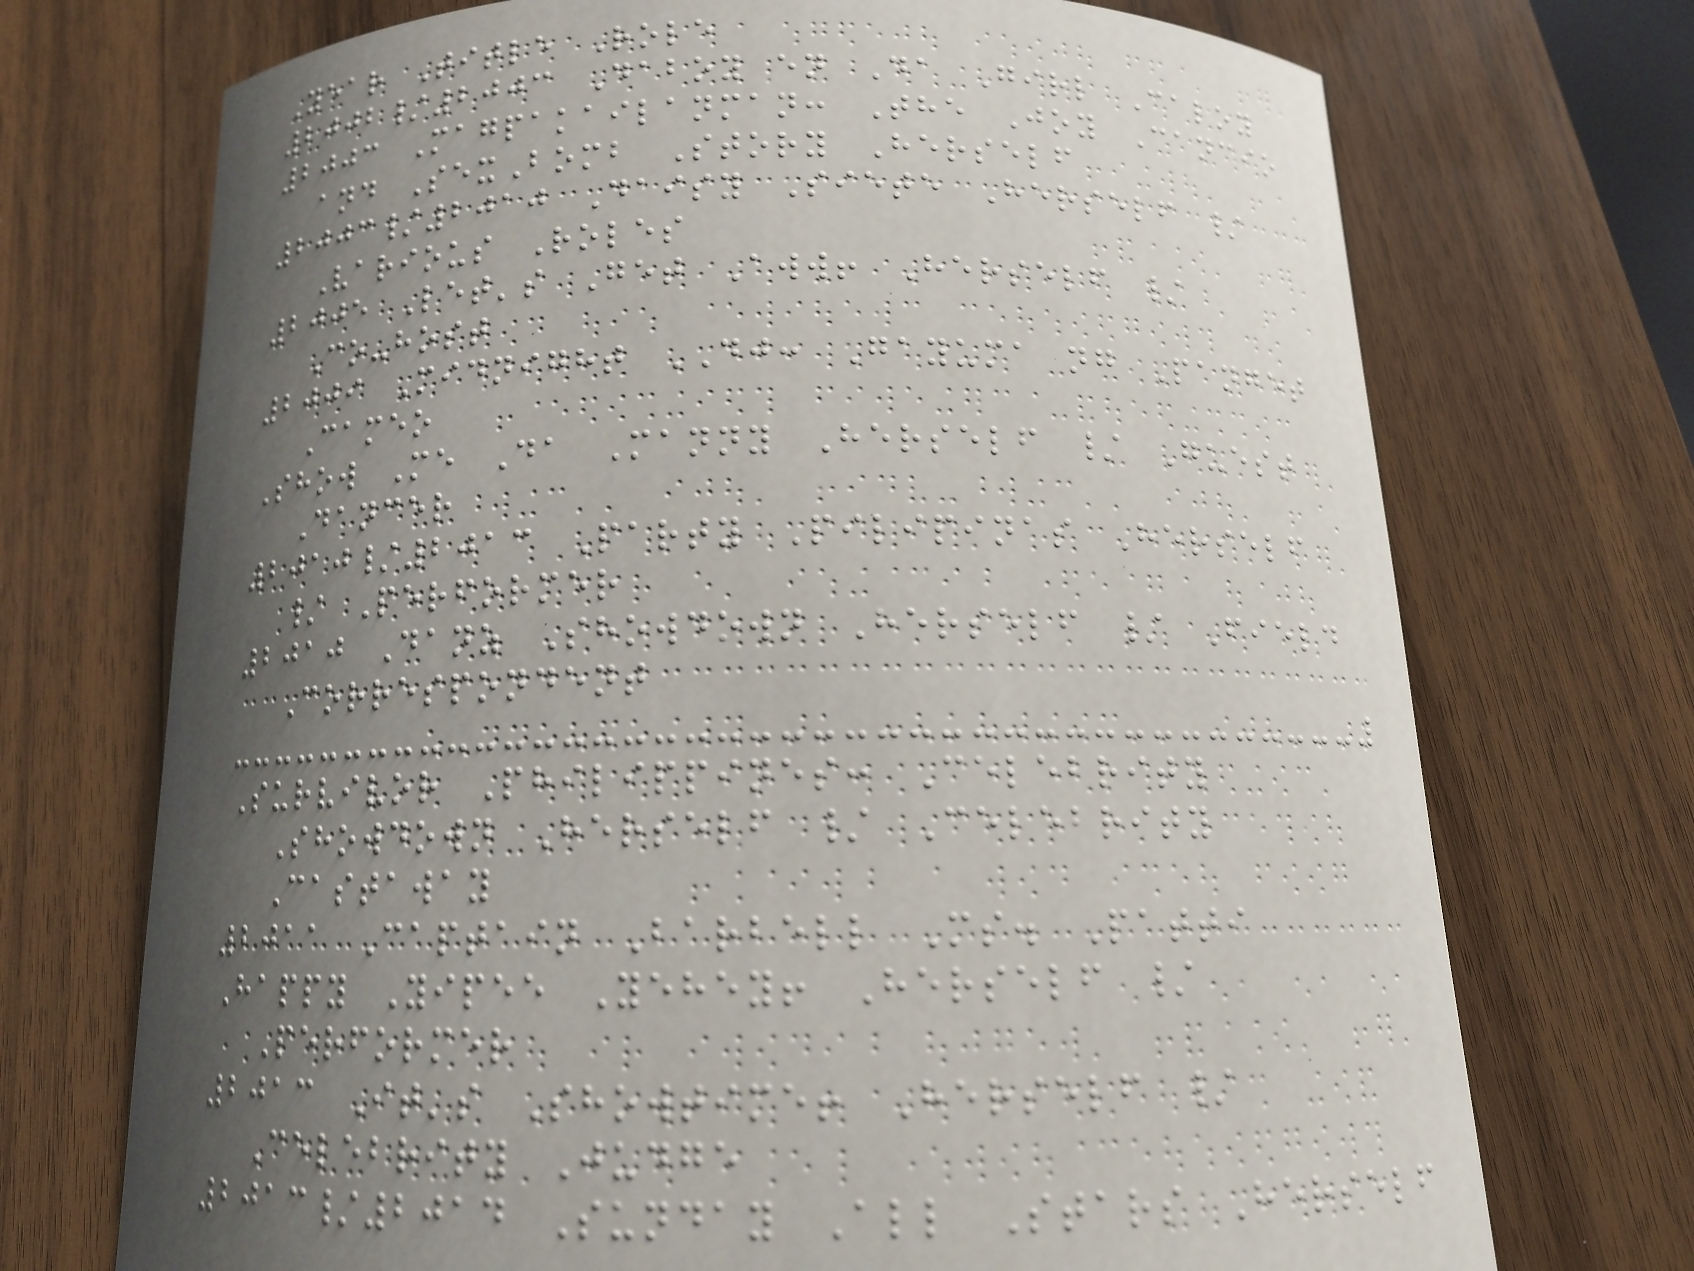Year Title Role
2002/2003 Daboy en Da Girl Caloy
2003 Magpakailanman: The Joy Cancio
and SexBomb Story Herself
2003/2010 Daisy Siete Herself /
Various Roles
2005 Let's Get Aww! Herself /
Co-host
2009 Midnight DJ: Gayuma ng Panget
Cameo
Show Me Da Manny Herself / Guest
Dancer
2010/2013 Party Pilipinas Herself
/ Performer
2010 Danz Showdown Herself / Field
Correspondent
Survivor Philippines: Celebrity
Showdown Herself / Celebrity
Castaway
2011 Captain Barbell Ms. Patti
Happy Yipee Yehey! Herself /
Performer
2013 It's Showtime! Herself /
Celebrity Judge
2013/2014 Sunday All Stars Herself
